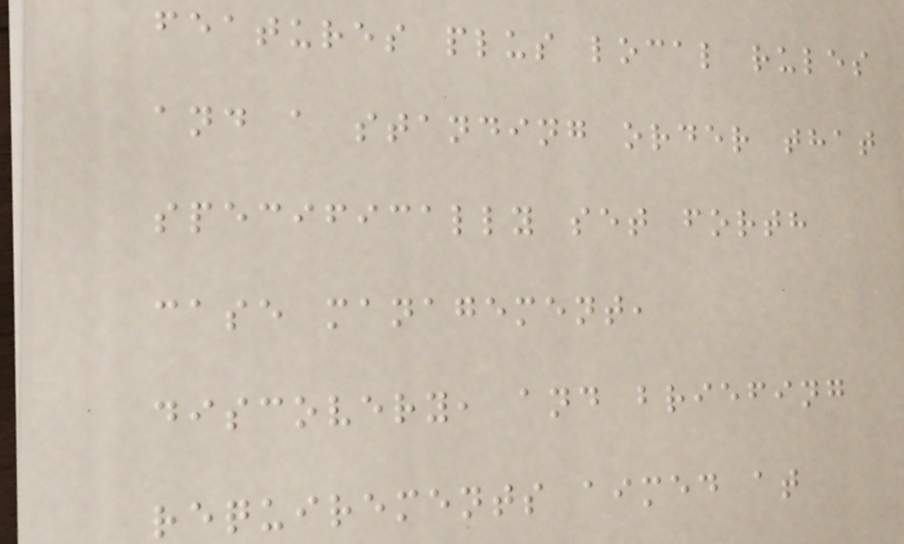features plus local rules
and a standing order that
specifically set forth
case management,
discovery, and briefing
requirements aimed at
